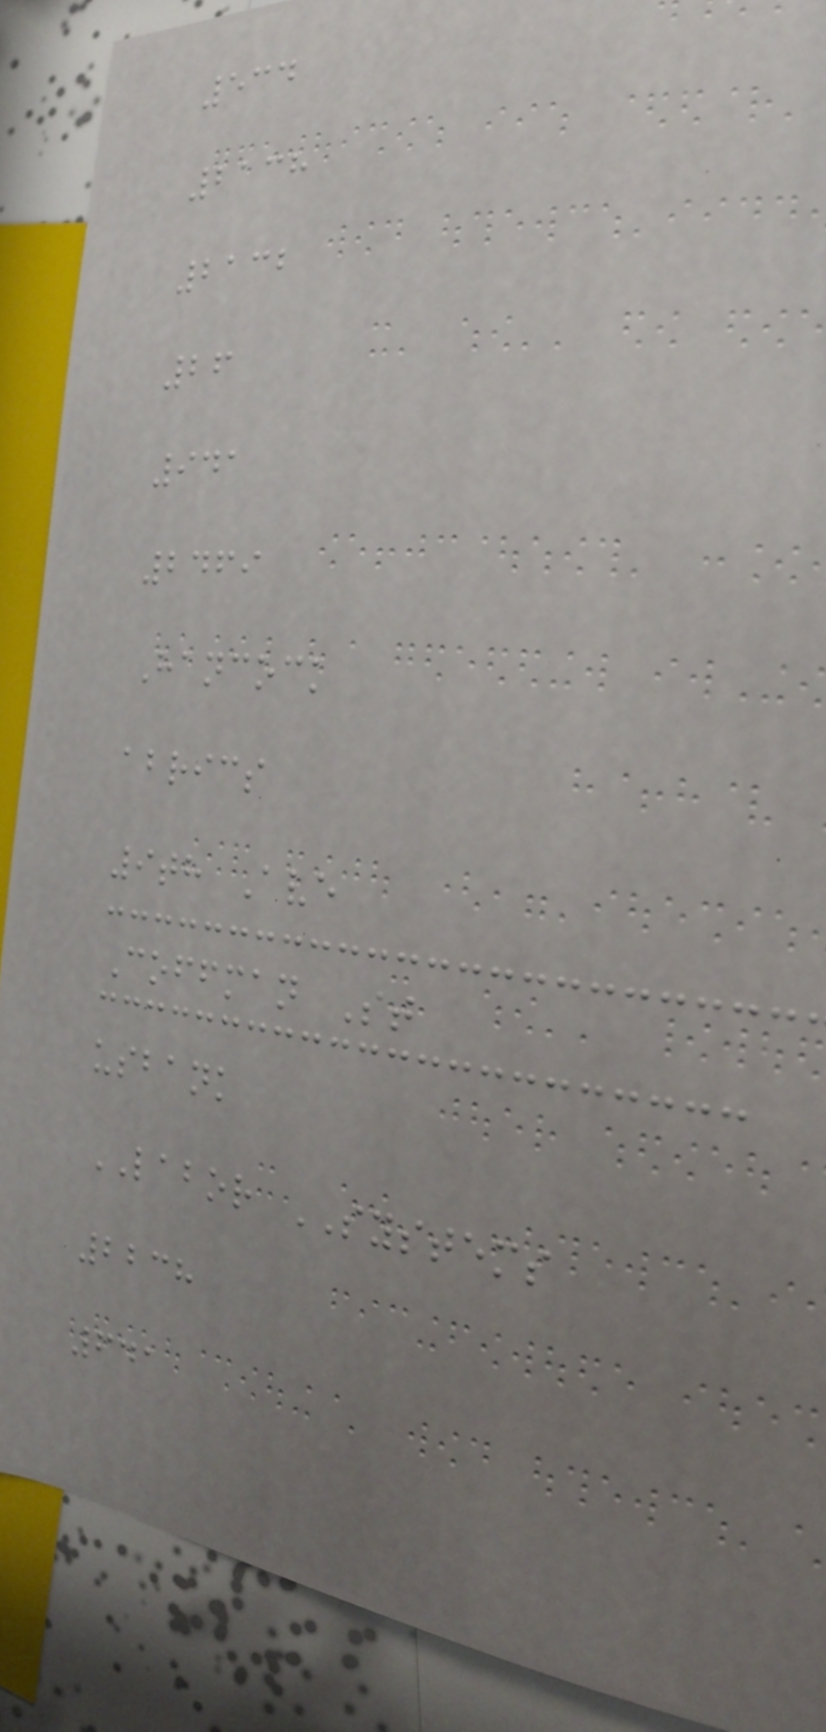534
2138
2132
26
941
2469
Hancock
abrics
9th Ave
Coffman St
usbank
LABOR SYSTEMS
2238
641
